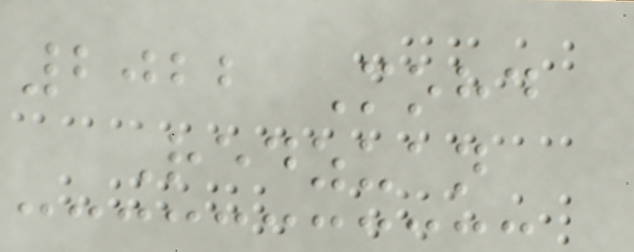2022 Mohd
Redzuan
